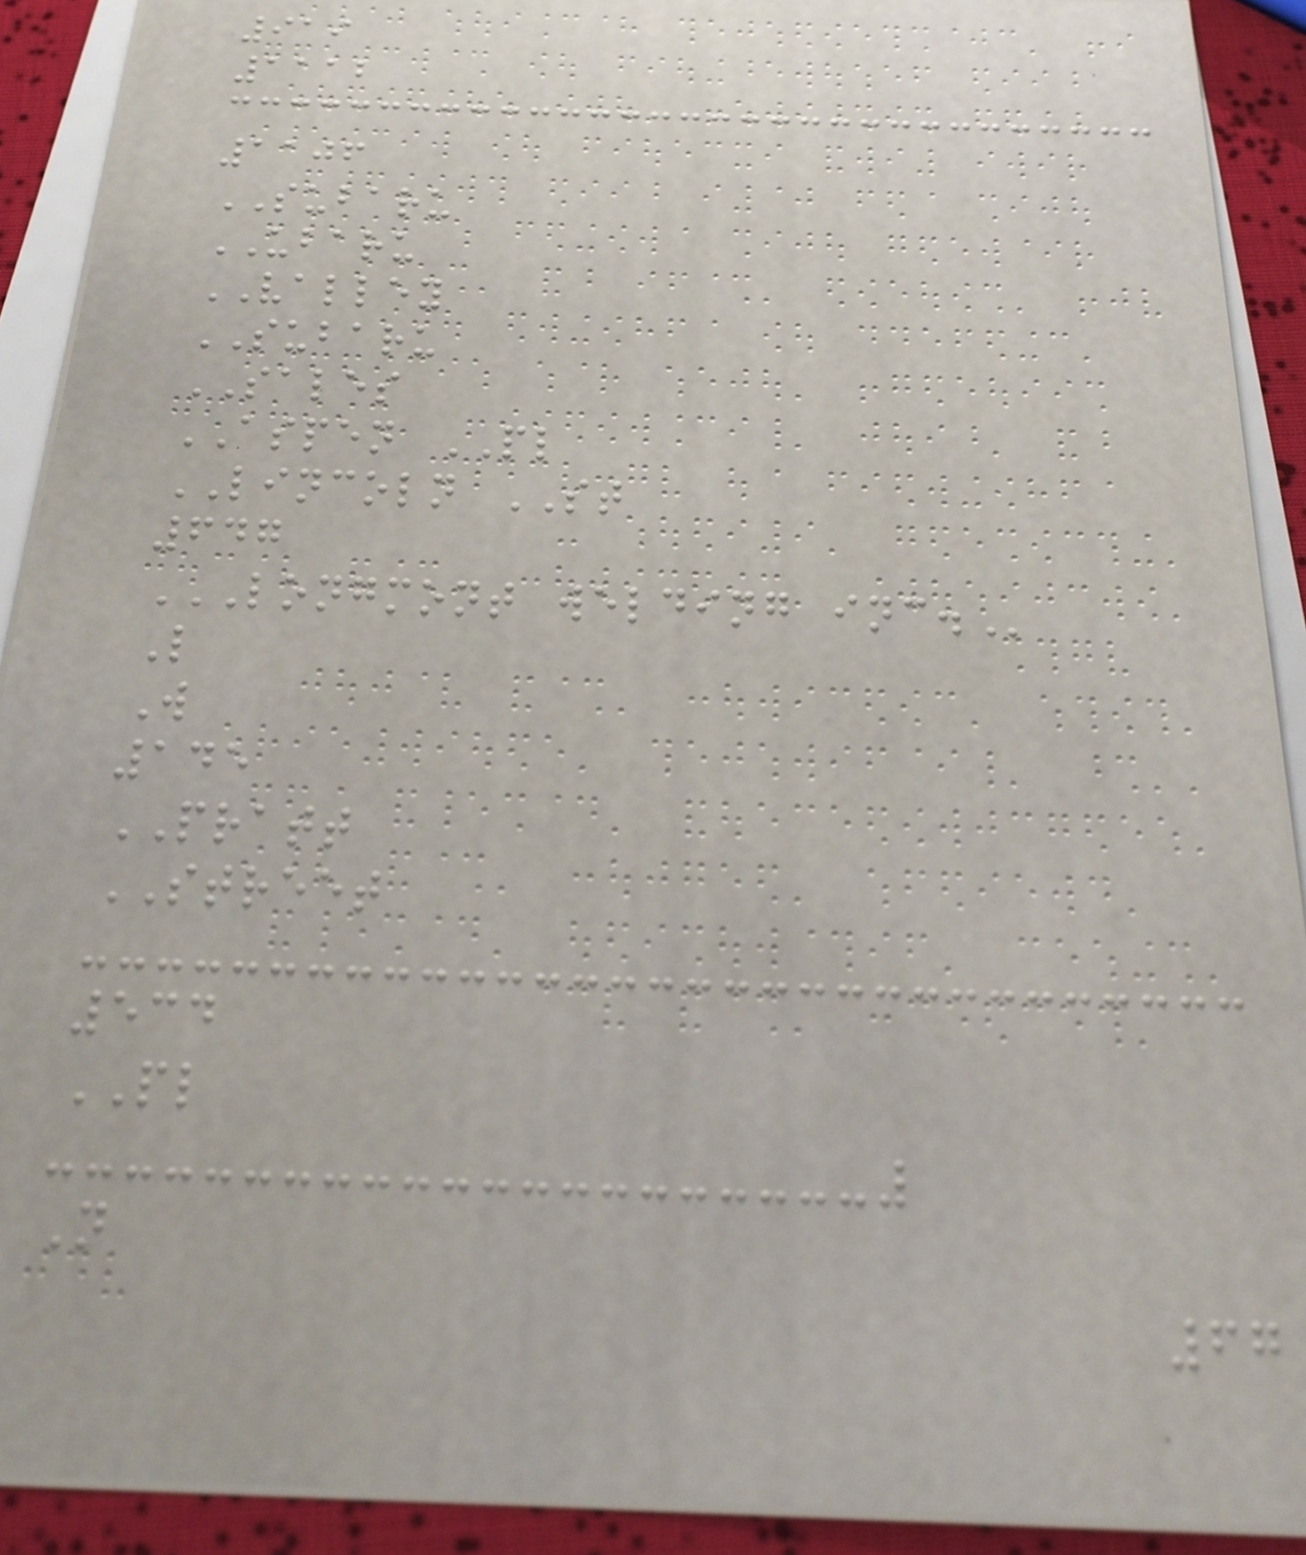919
1112
1106
SUBARU
UBARU
VALLEY
SUBARU
SALES
ASPEN PL
LINCOLN ST
647
LONGMONT WELDING INC.
L
W
145
PRATT
STREET
534
PL
N
67
